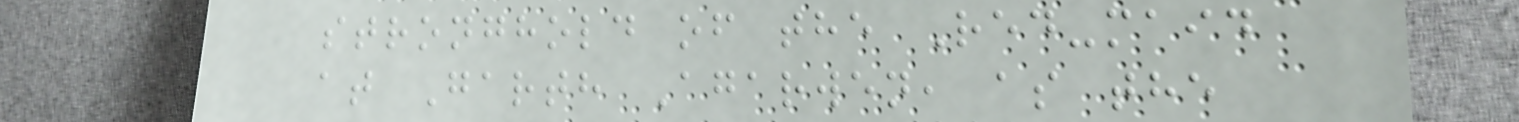stronghold of the Red-maid
at Garth Agarwen, as the
